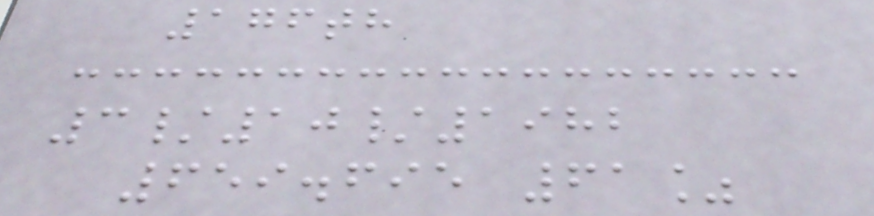176th
3/10/1982
659.695 61%
